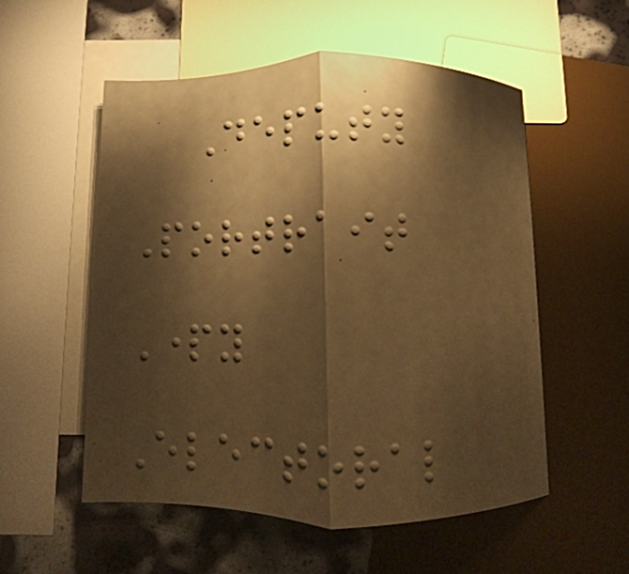Deputy
Portrait
Party
Electoral
